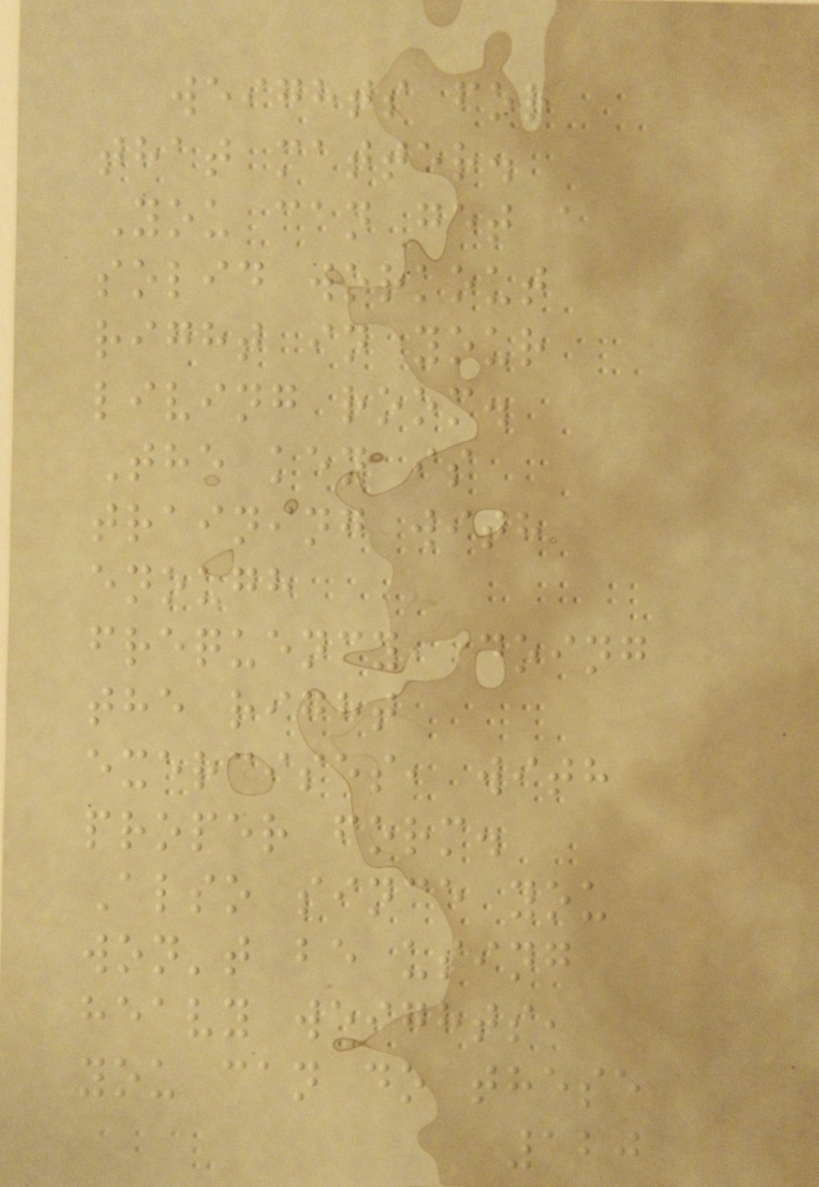weights for
that matter.
You can get a
solid workout
right in your
living room.
The key is
training with
enough
frequency, doing
the right
exercises, with
proper form.
Also since you
won't be using
heavy weights,
you can do these
120
